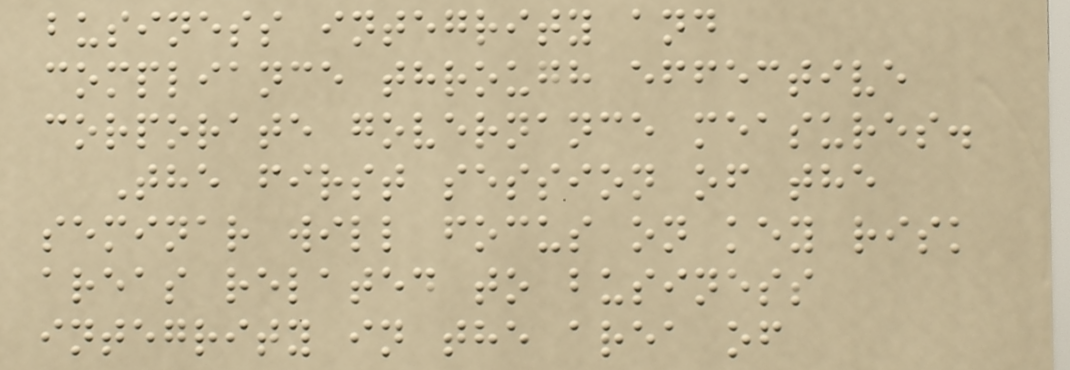business integrity and
compliance through effective
corporate governance measures.
The first session of the
seminar will focus on key risk
areas related to business
integrity in the area of
